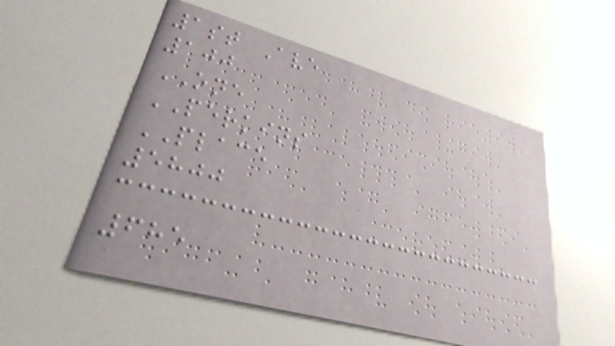1st Ave
100
ONE
PERKINS
PLACE
5800
685
